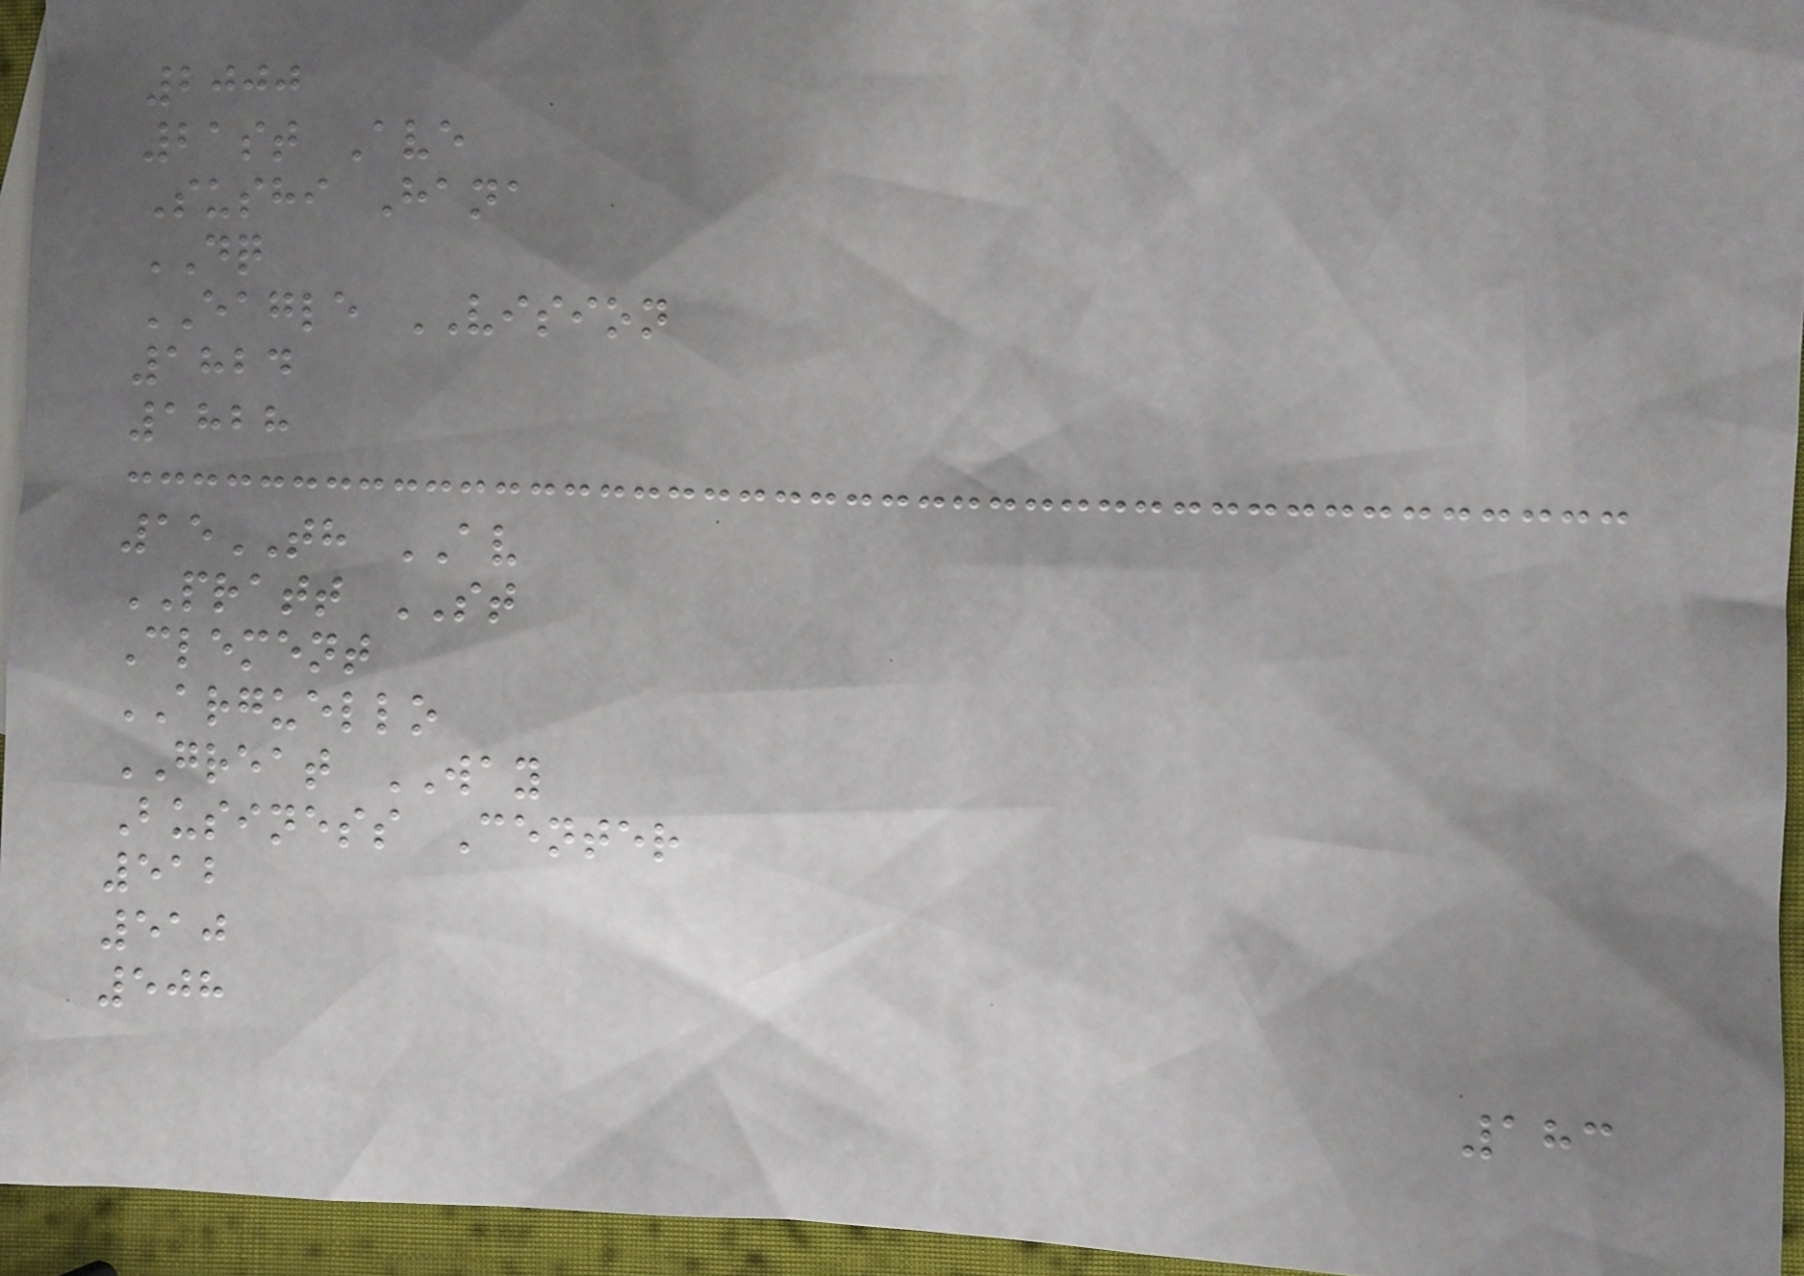2000
21st Ave
Sushi Hana
DQ
EAGLE VISION
1824
1828
15TH AV
PRATT ST
Clement
ARGUELLO
GREAT WAY
Business Center
512
510
508
183
